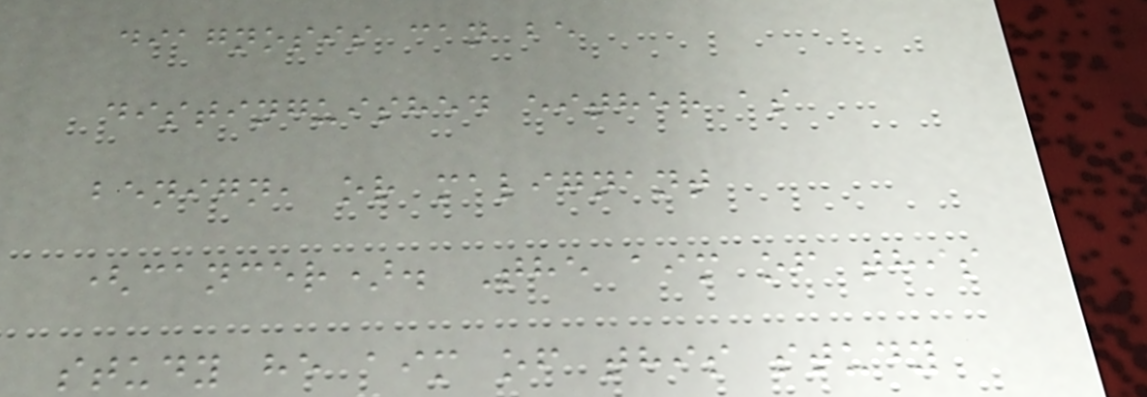diagnosis can be
distinguished either as
benign, or malignant
(cancer). The aim of this
study he aim of this study
